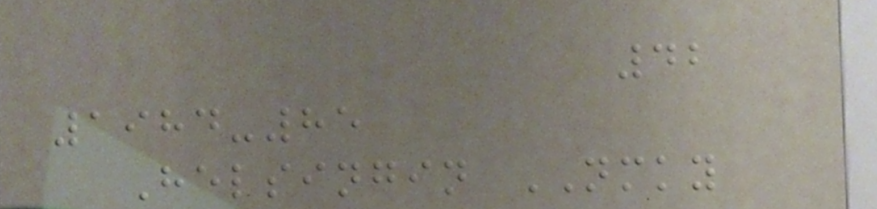42
1984-85
Helsingin NMKY
